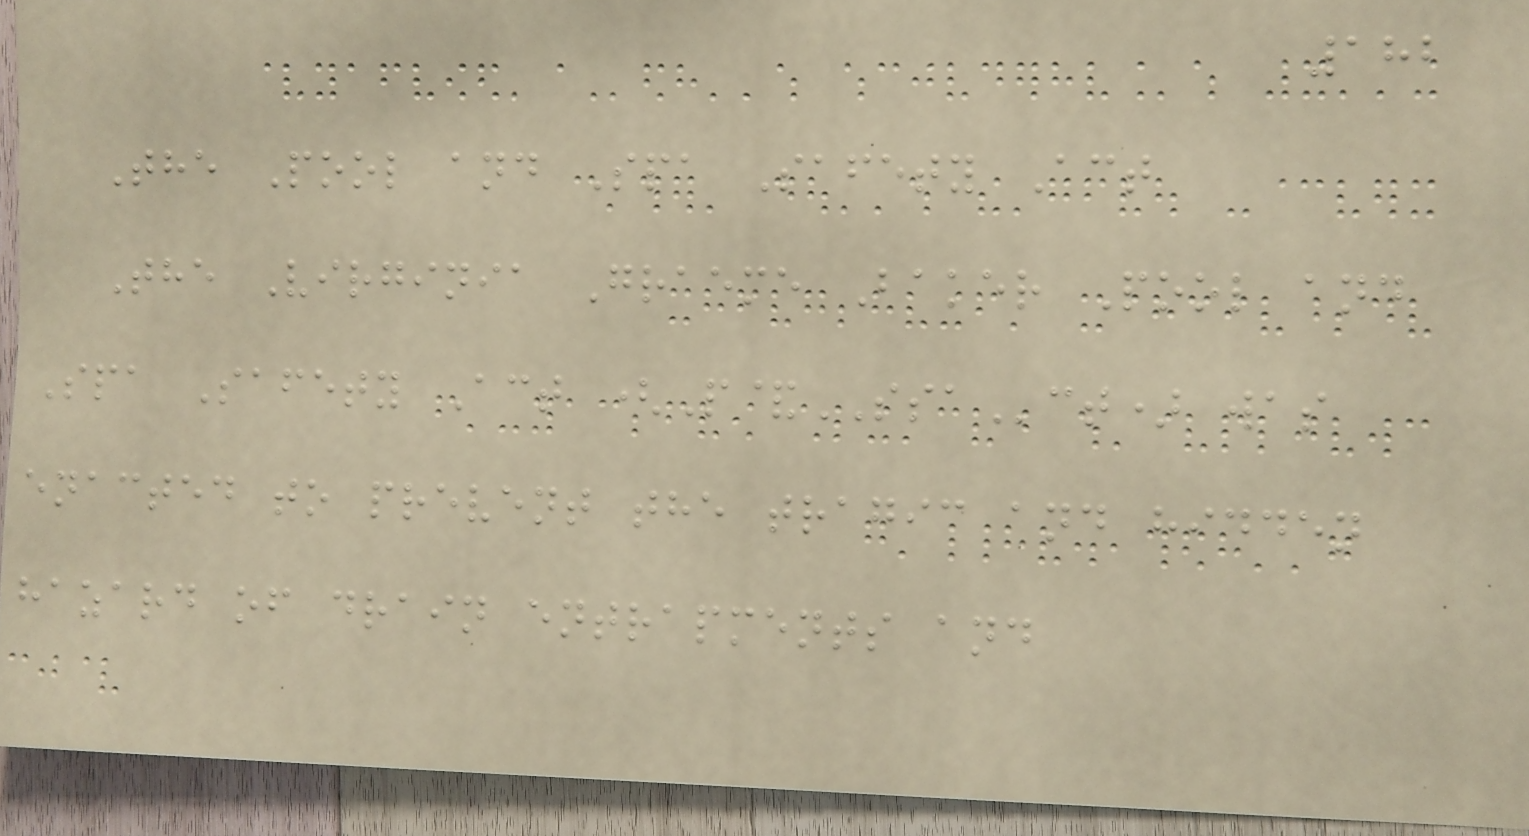182
The Pool and Spa Safety Act
The Virginia Graeme Baker Pool and
Spa Safety Act (P&SSAct) was
enacted to prevent the tragic and hidden
hazard of drain entrapments and
